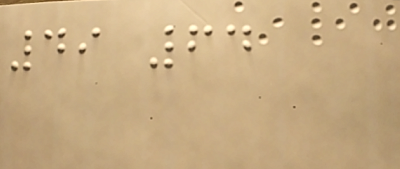49 64
